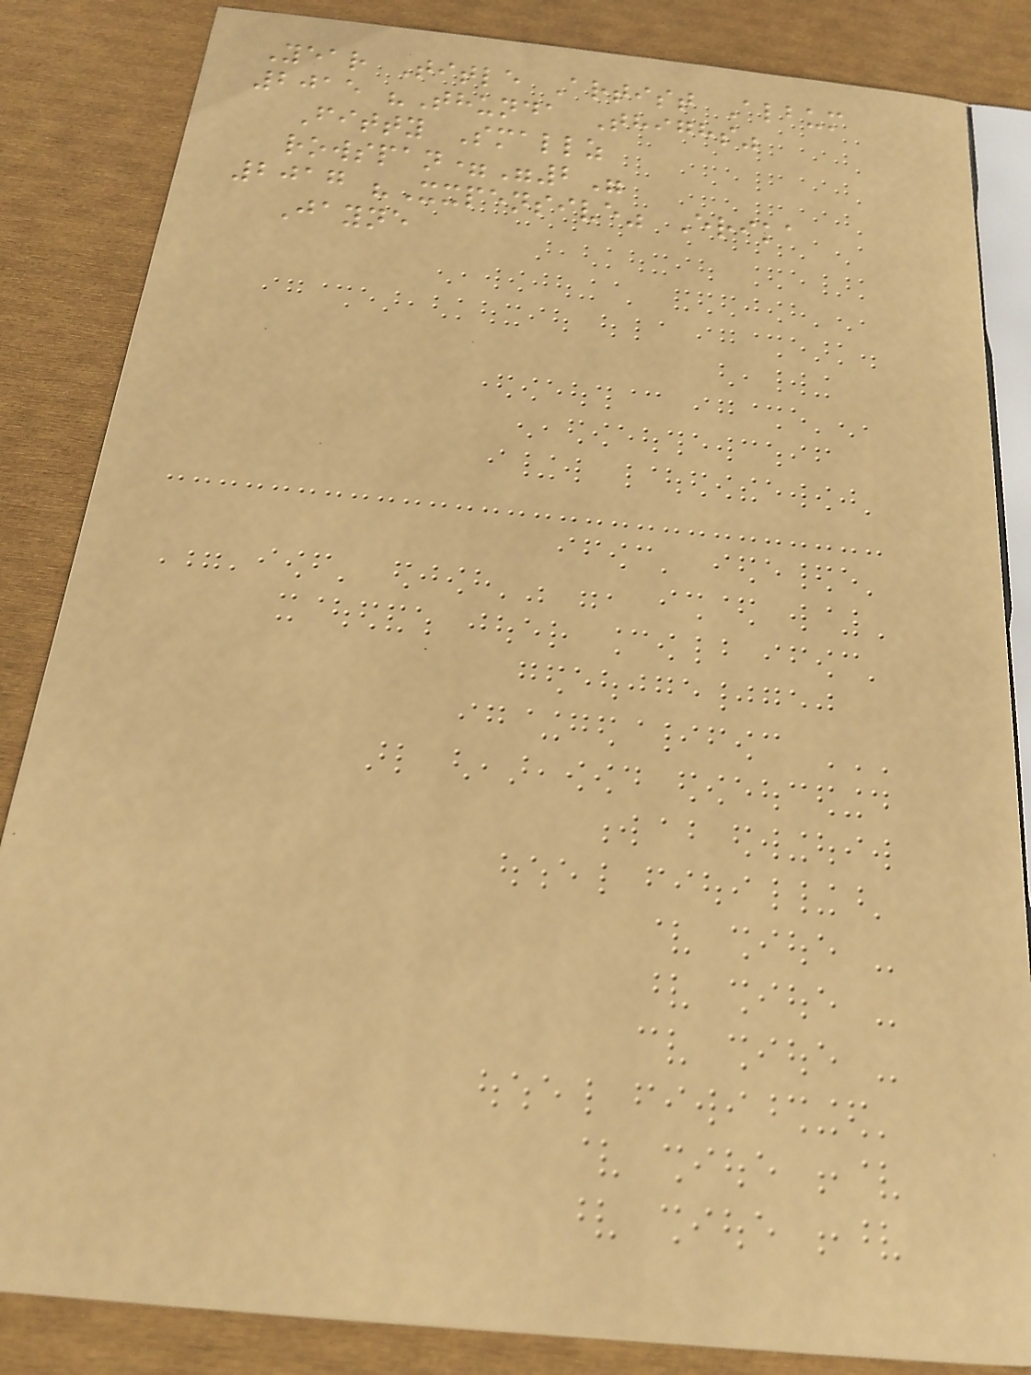Year Title Artist Album
2015 "Thunda Thighs"
Fitty Smallz
rowspan="2"
2017 "Xxpensive" Erika
Jayne
